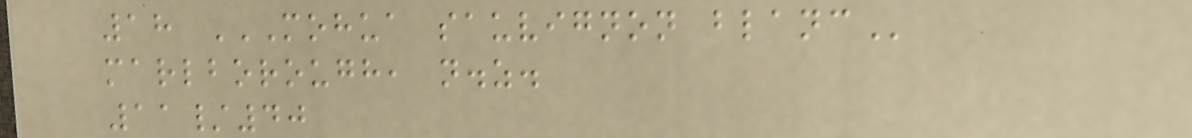18 MOHUA SAUVIGNON BLANC
marlborough, n.z.
11/40
